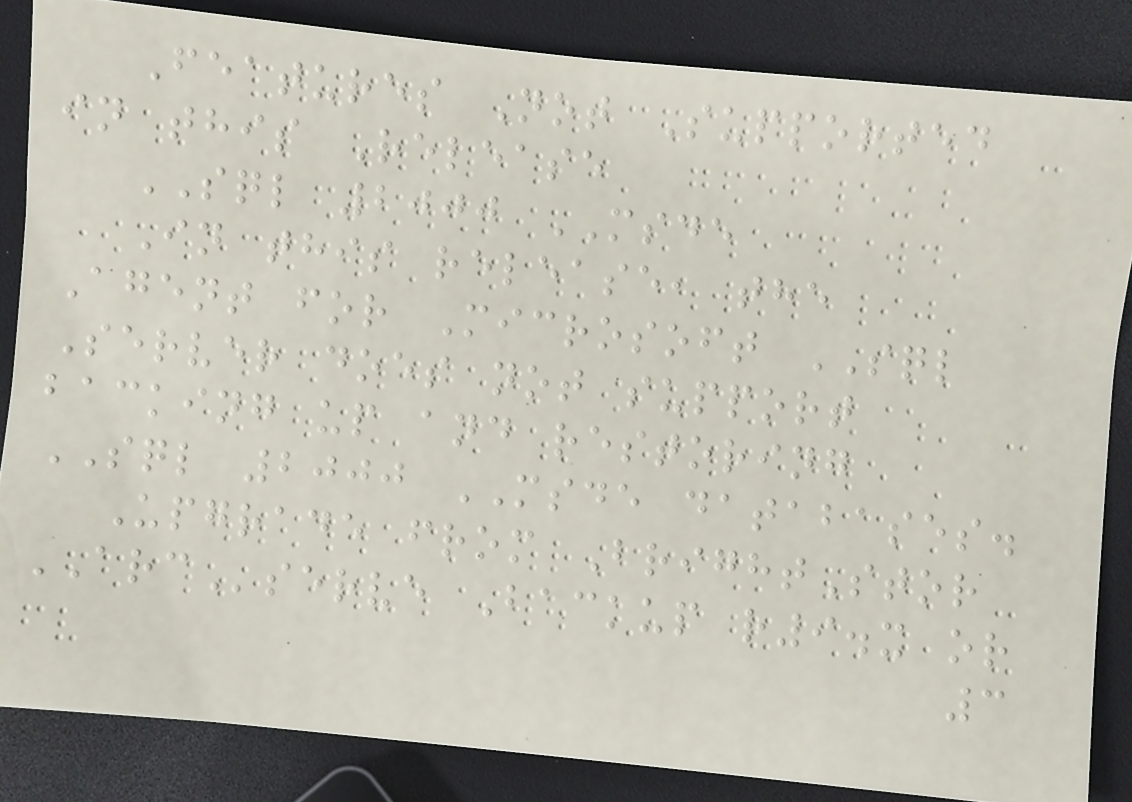Features Not Supported
in this Release
SQL 2000 MSDE
In this release, the
Agent for Microsoft SQL
Server does not support
backing up and restoring
SQL 2000 MSDE databases.
Upgrade from BrightStor
ARCserve Backup r9.x or
3
